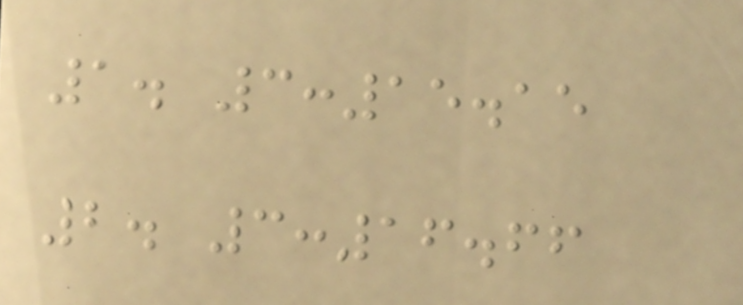1. 3:15.15
2. 3:16.66
